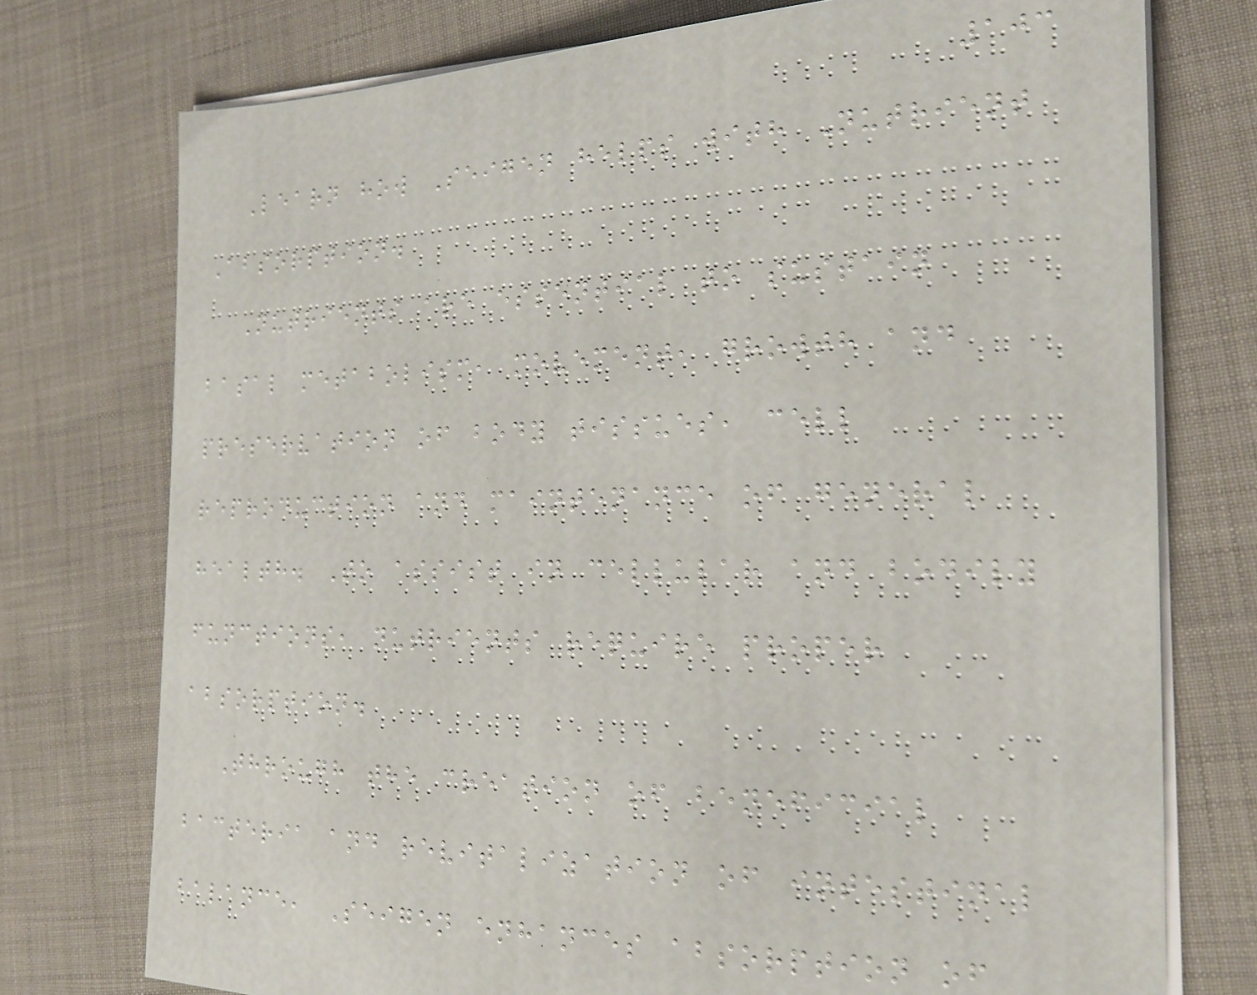103
Learn how Seigen helps with Nutrient
Absorption.
Nutrients are essential to sustain
basal metabolism, movement, growth and
preservation of body tissues, cell
reproduction and maintenance of general
health. To assist in cellular and bodily
functions, nutrients require proper
absorption.
Through the creation of beneficial
bacteria and revitalization of intestinal
balance, Seigen enhances absorption of
